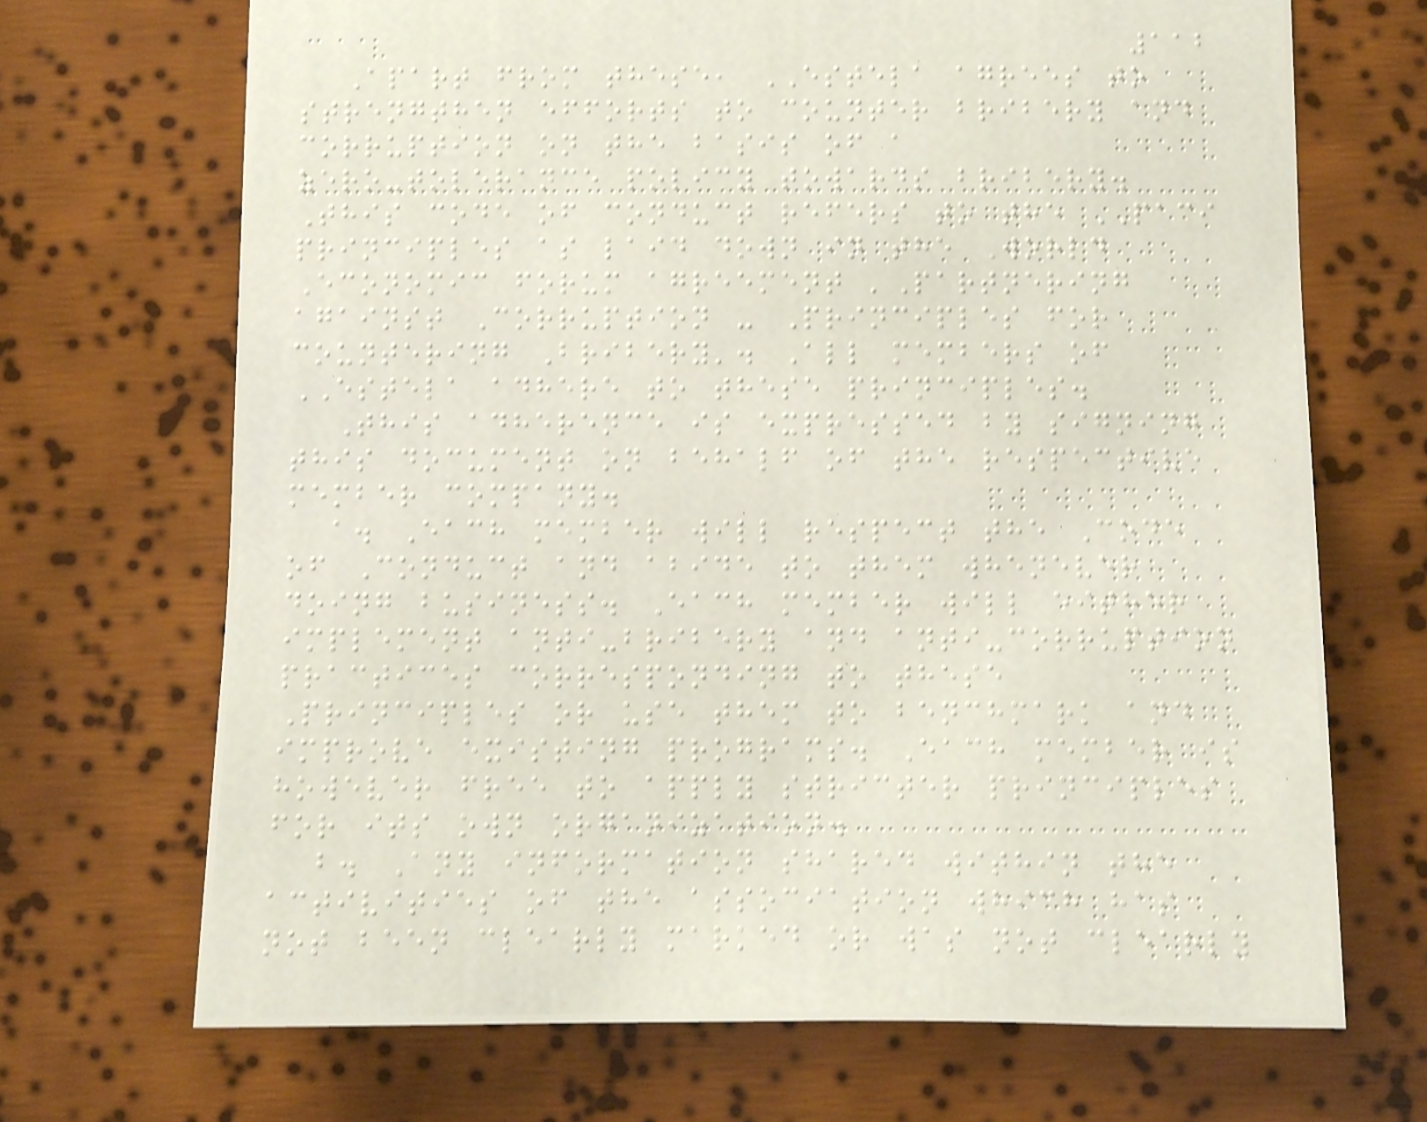112
Apart from these, ESTELA agrees to
strengthen efforts to counter bribery and
corruption on the basis of a
zero-tolerance policy towards bribery.
This code of conduct refers to the PACI
principles as laid down in the World
Economic forum agreement 'Partnering
against Corruption - Principles for
countering Bribery'. All members of
ESTELA adhere to these principles.
This adherence is expressed by signing
this document on behalf of the respective
member company.
a. Each member will respect the Code
of Conduct and abide to them whenever
doing business. Each member will either
implement anti-bribery and anti-corruption
practices corresponding to these
Principles or use them to benchmark and
improve existing programs. Each member is
however free to apply stricter principles
for its own organization.
b. Any information shared within the
activities of the association which has
not been clearly marked or was not clearly
